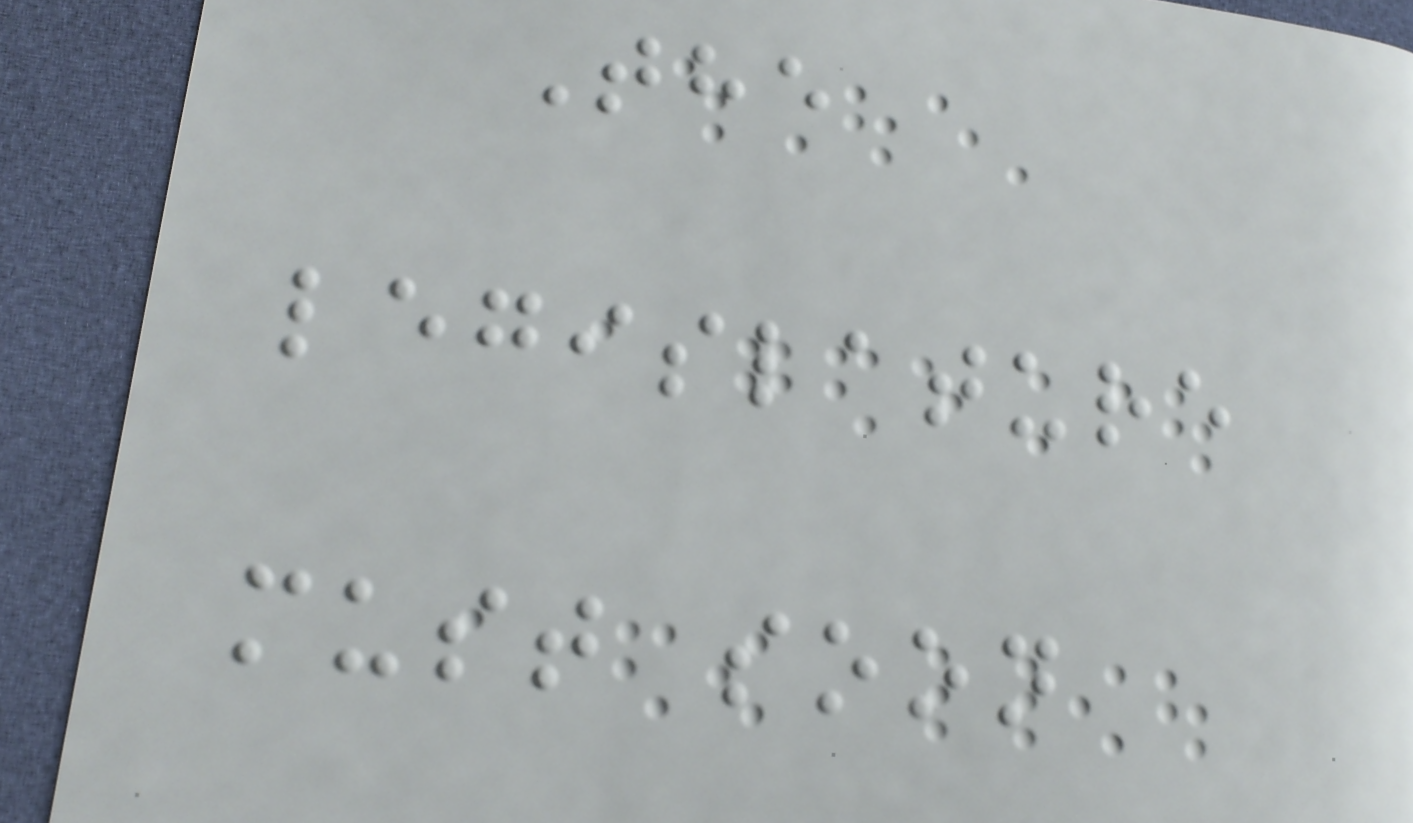The
legislature
must soon
